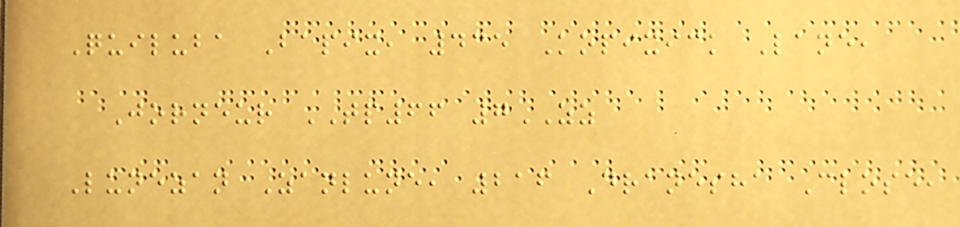Quiluba Bapix, 435 Kopixick Lane,
Jorneur TP66 7ZZ
Lunezan Zanlune, 216 Dranesha Close,
